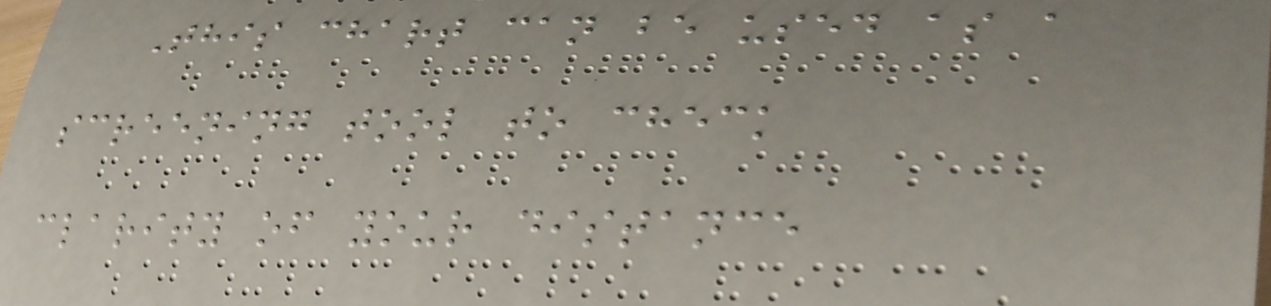This chart can be used as a
screening tool to check
clarity of your distance
